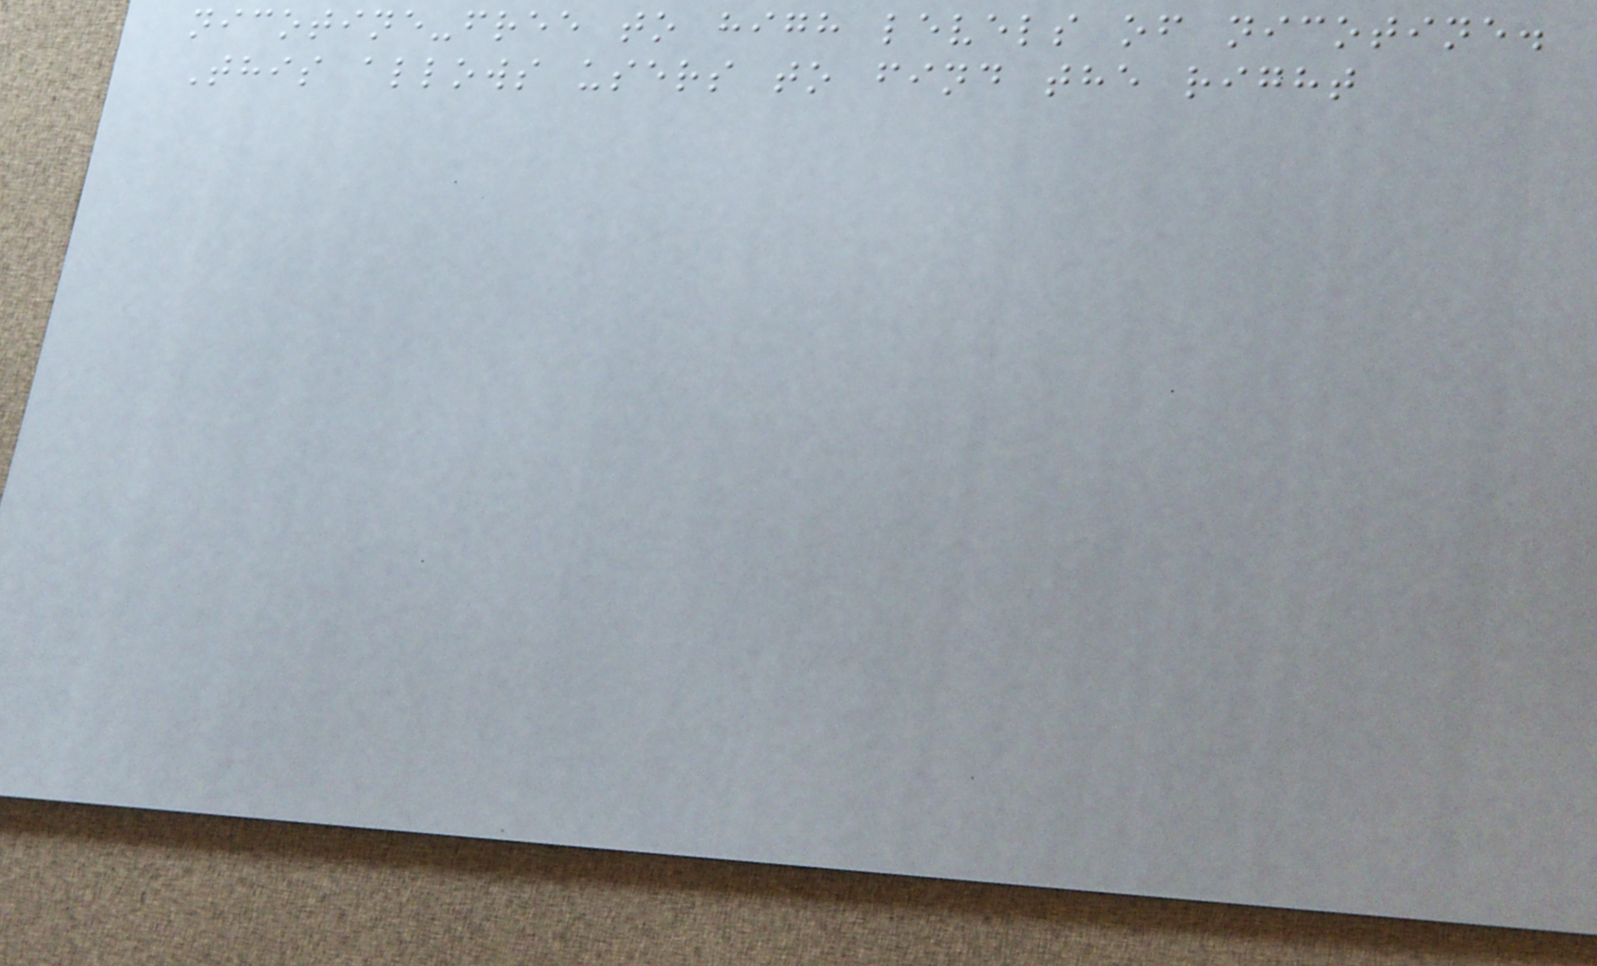nicotine-free to high levels of nicotine.
This allows users to find the right
